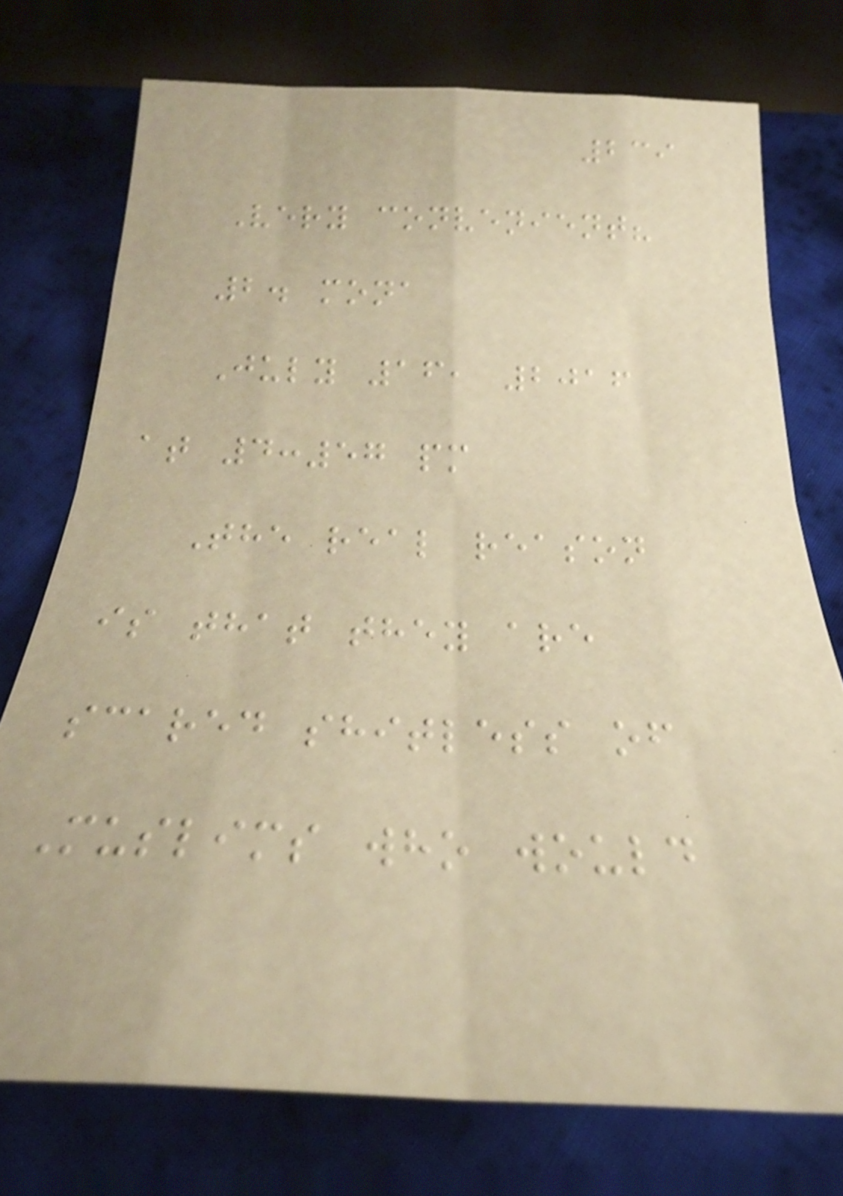239
Very convenient?
2. mona
July 16, 2016
at 4:57 pm
The real reason
is that they are
scared shitless of
Muslims who would
